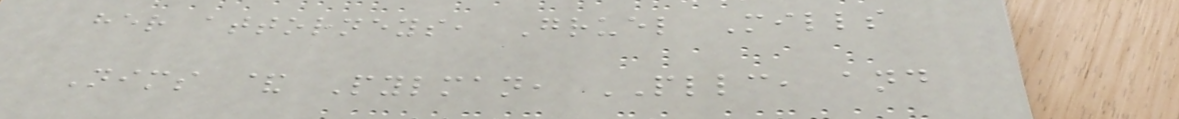her attorneys, Gruel Mills
Nims & Pylman, PLLC, and
